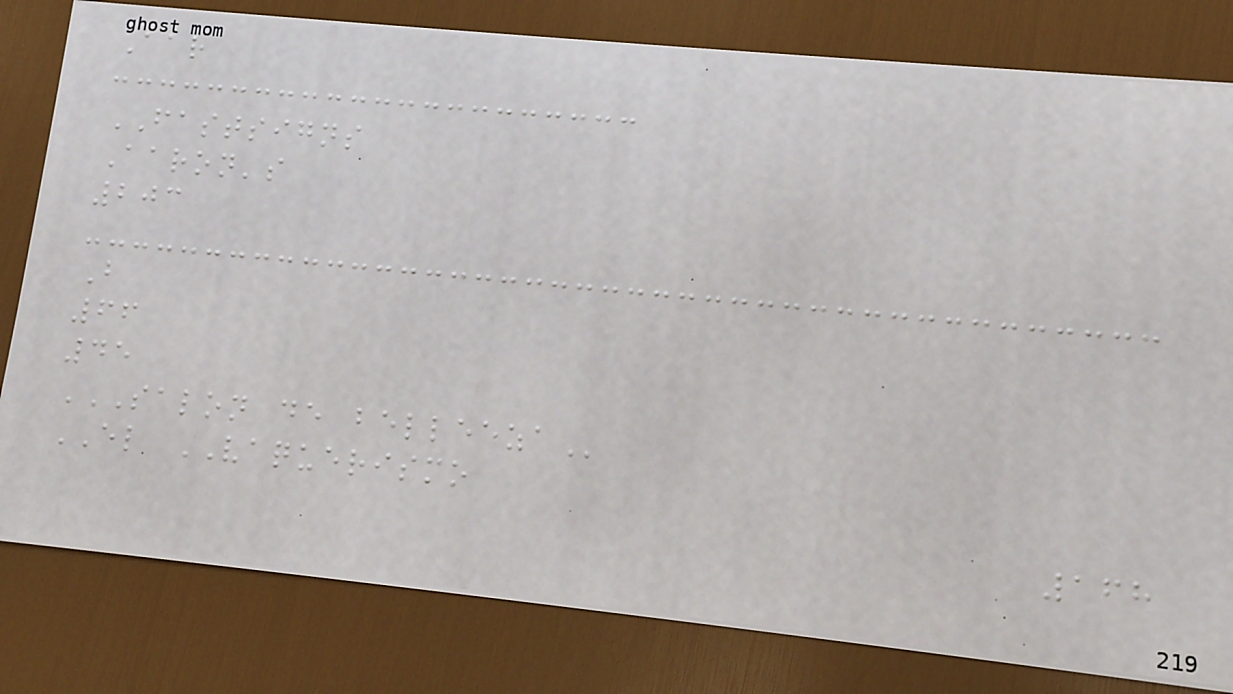Aar
FASTSIGNS
Aaron's
203
B
66
45
SALON DE BELLEEZA
EL VAQUERISMO
168
